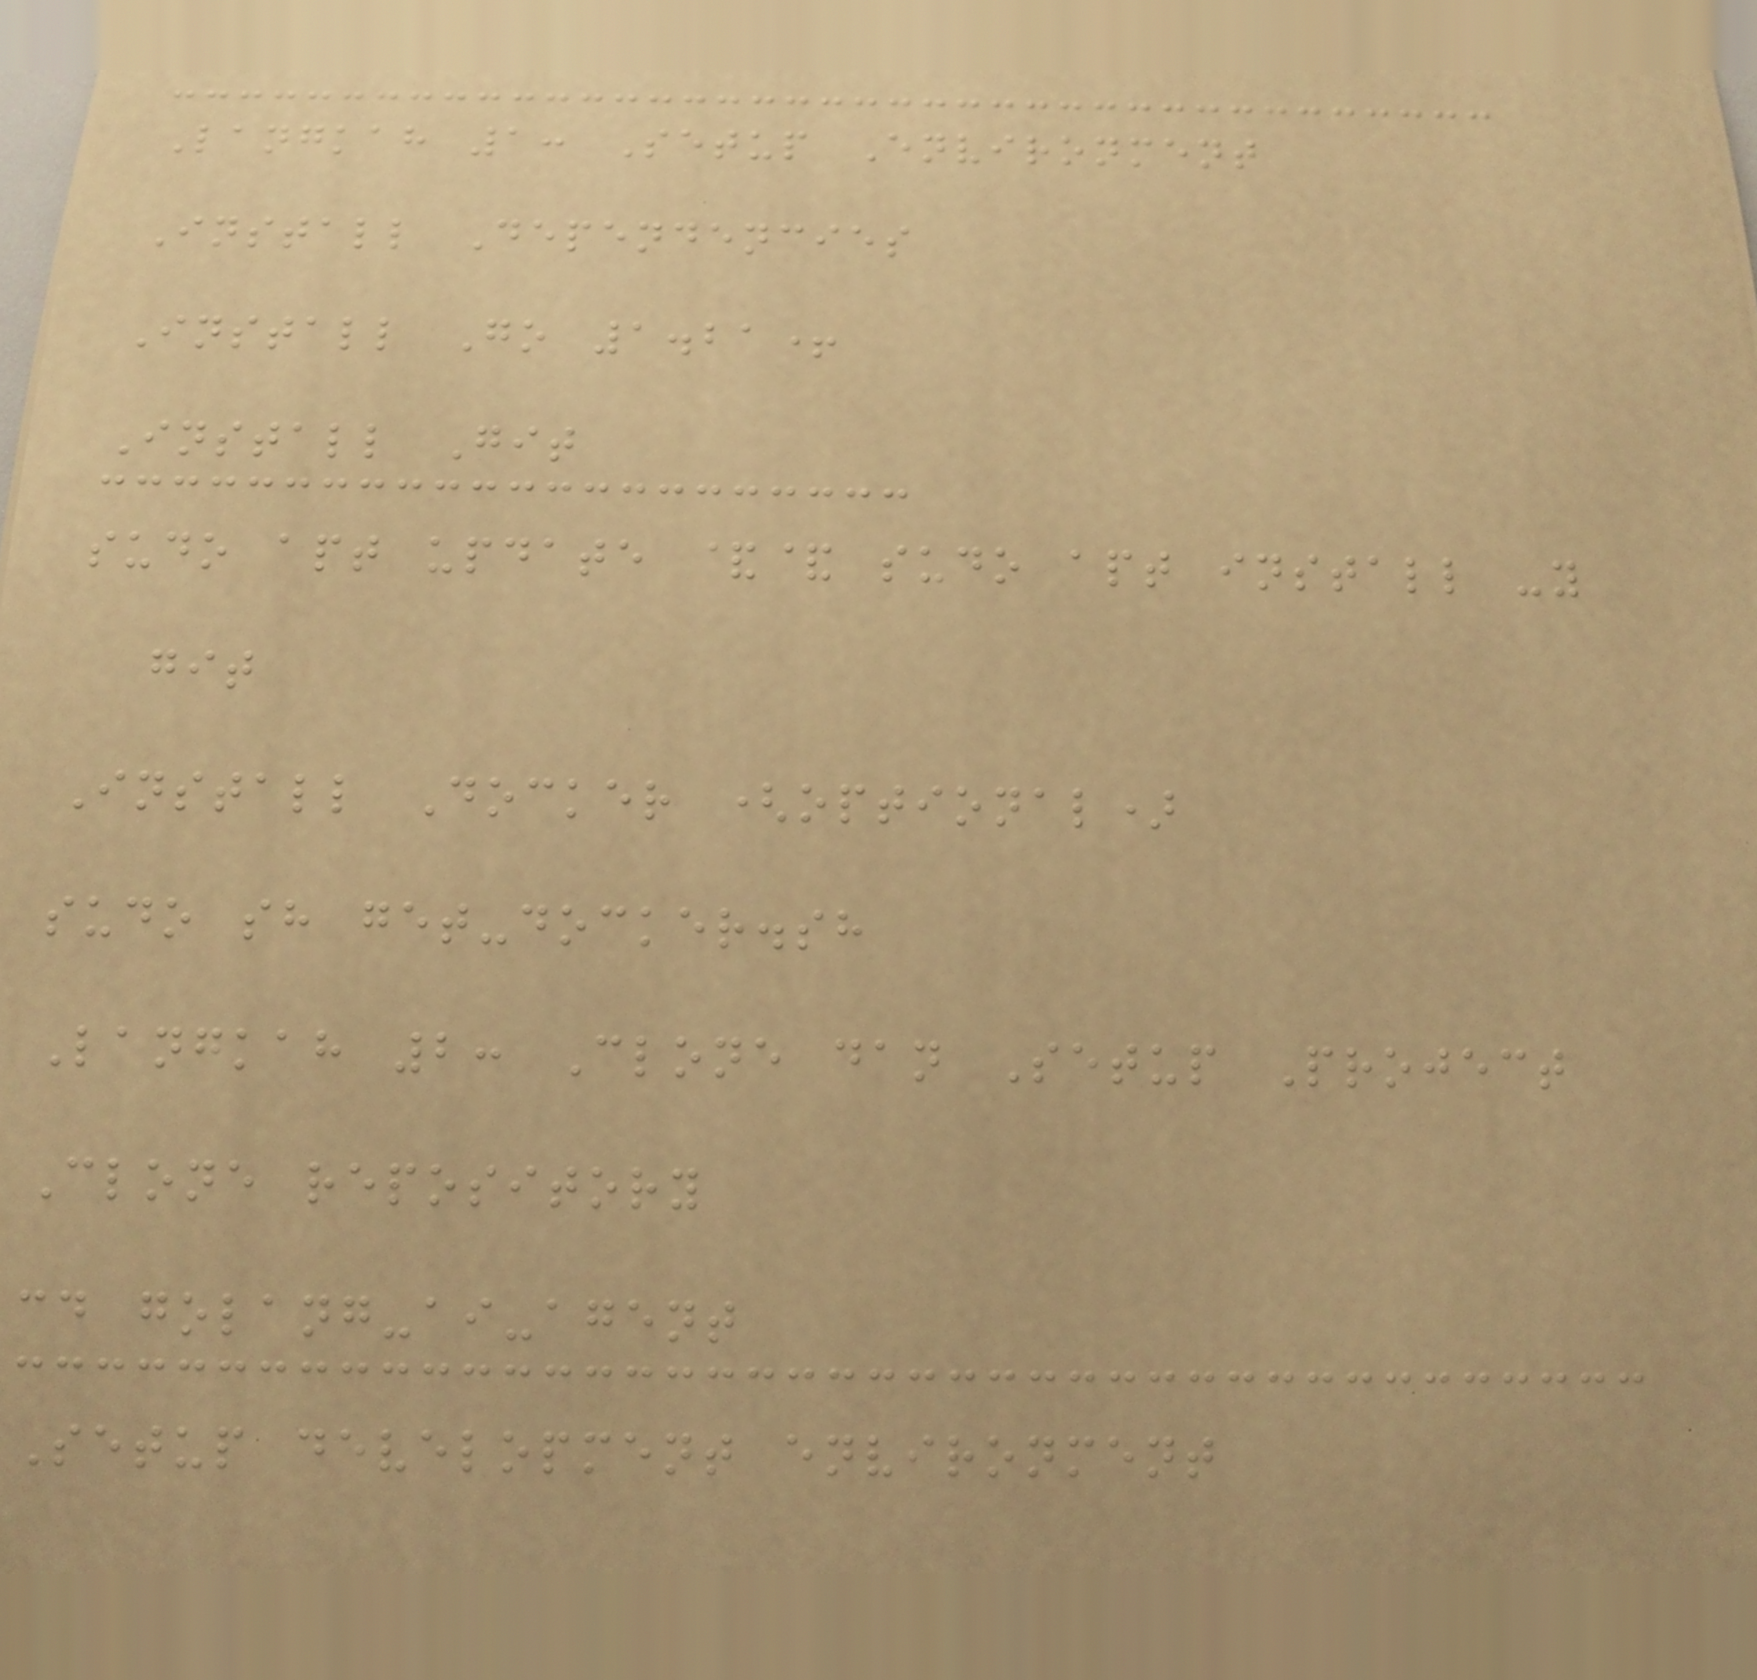Langkah 1: Setup Environment
Install Dependencies
Install Go 1.21+
Install Git
sudo apt update && sudo apt install -y
git
Install Docker (optional)
sudo sh get-docker.sh
Langkah 2: Clone dan Setup Project
Clone repository
cd golang-ai-agent
Setup development environment
